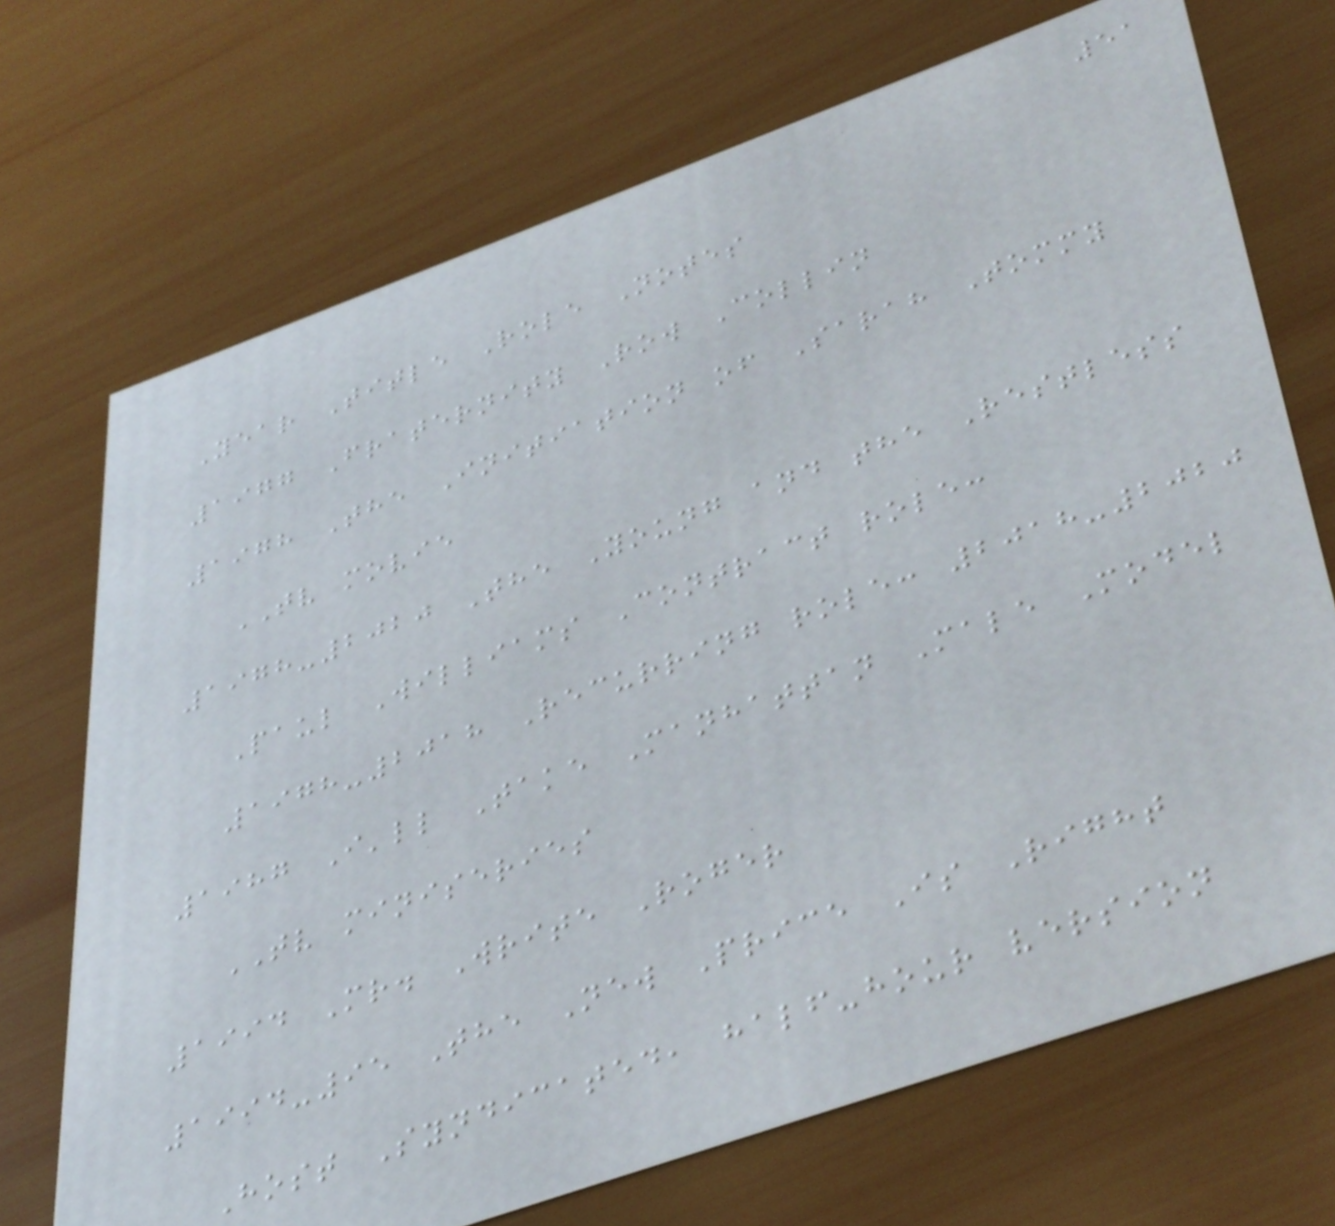51
Year Title Role Notes
1977 Fraternity Row Collin
1978 The Initiation of Sarah Tommy
TV movie
1978-2020 The Young and the Restless
Paul Williams Contract role:
1978-2018 Recurring role: 2018-2020
1987 I'll Take Manhattan Male Model
TV miniseries
1994 Mr. Write Roger
1994-95 The New Price Is Right
Host Syndicated, half-hour version
